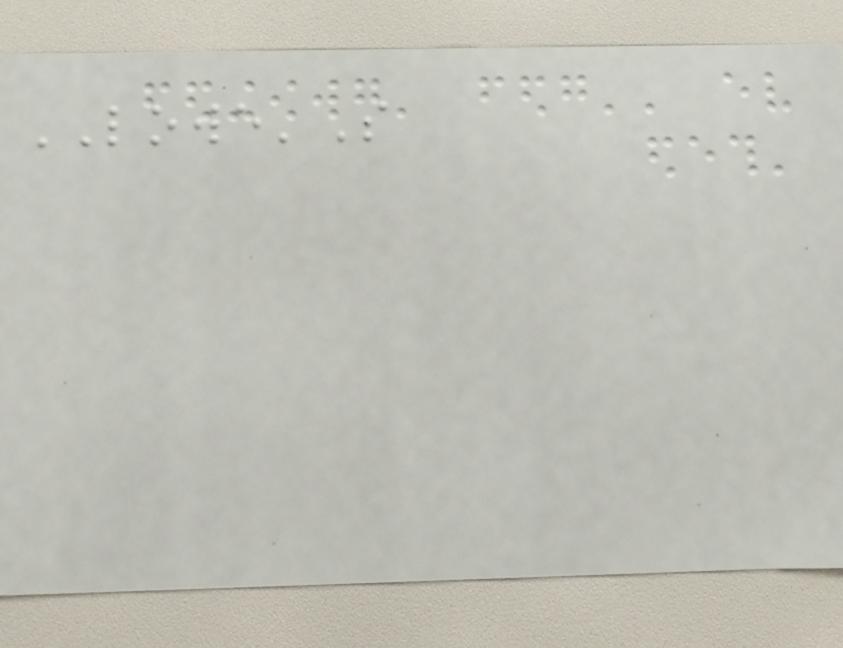LOWE'S
